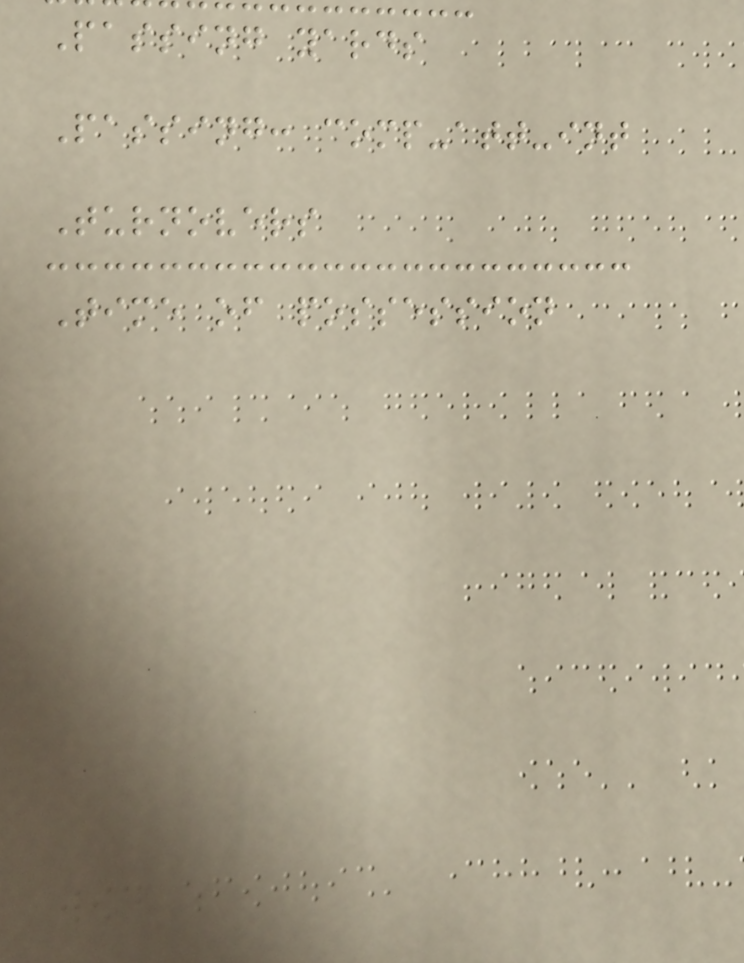Passing yards
Passing: comp-att-int
Turnovers
Time of possession
